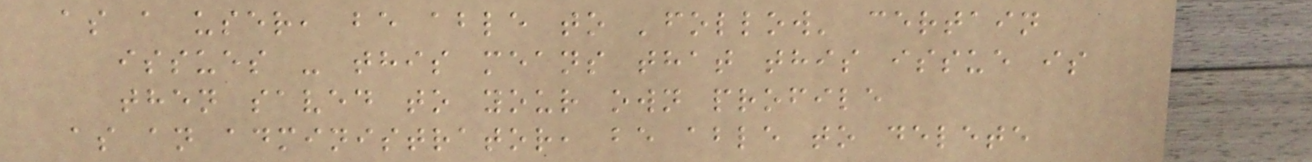as a user, be able to 'follow' certain
issues - this means that this issue is
then saved to your own profile
as an administrator, be able to delete
